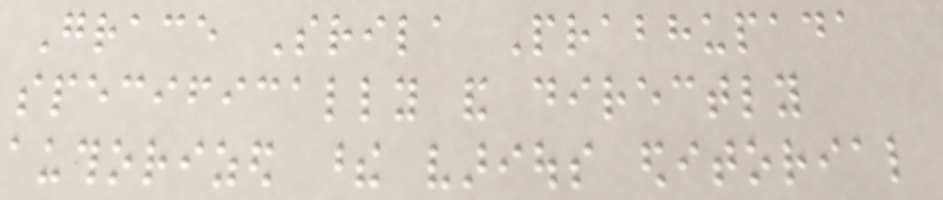Grace Srila Prabhupada
specifically and directly
authorized these various editorial
